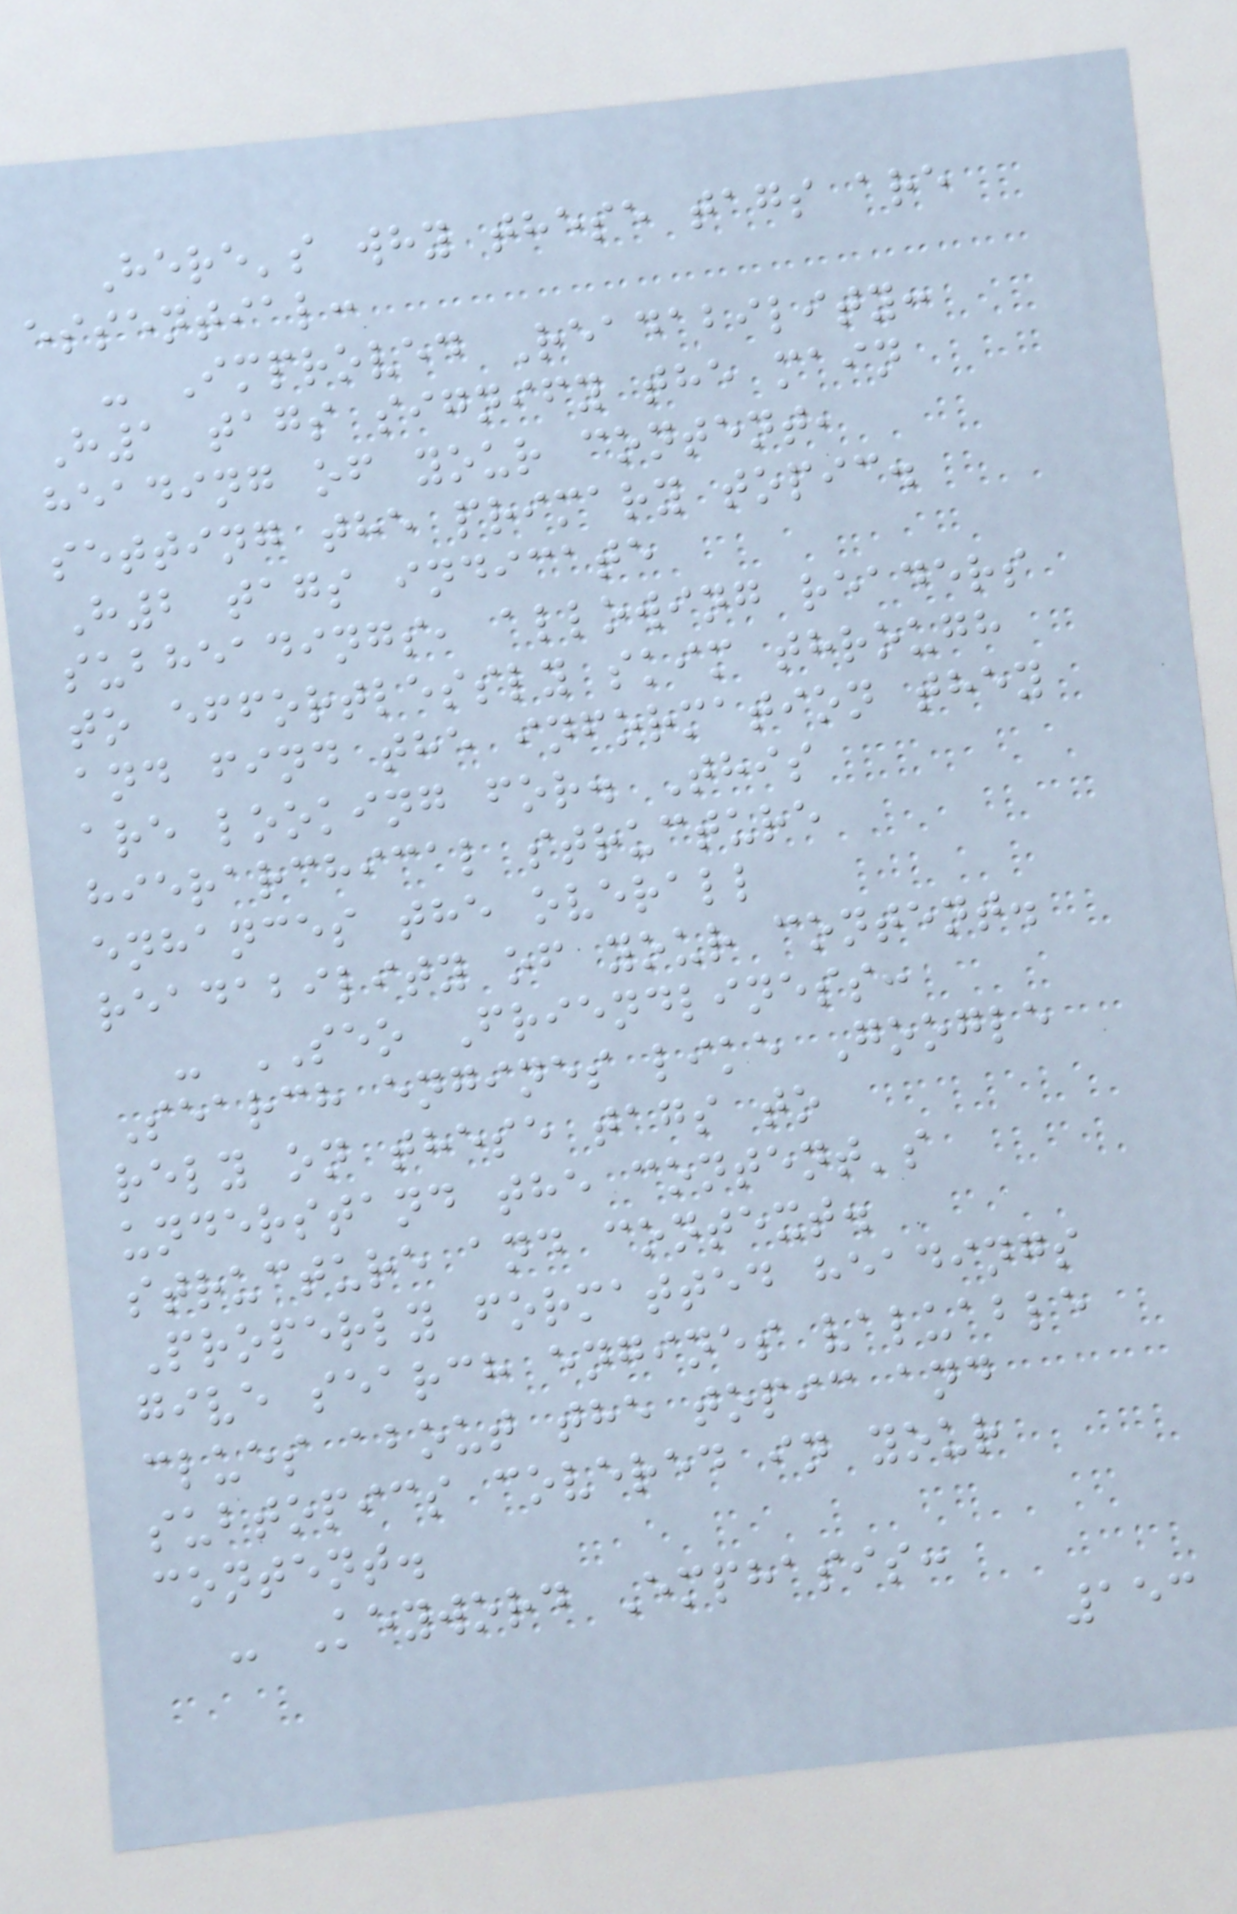Here's why these tags are
essential:
- Improved Readability:
H1 tags signify the main
heading of your content,
setting the primary topic.
H2 tags indicate
subheadings, allowing readers
to effortlessly skim through
and find the information they
are looking for. This
hierarchical structure
enhances the overall
readability of your content.
- SEO Friendliness:
Search engines like Google
rely on these tags to
understand the content's
structure and context.
Properly formatted headings
give search engines valuable
clues about the topic and
subtopics covered in your
content.
- Keyword Emphasis:
153
